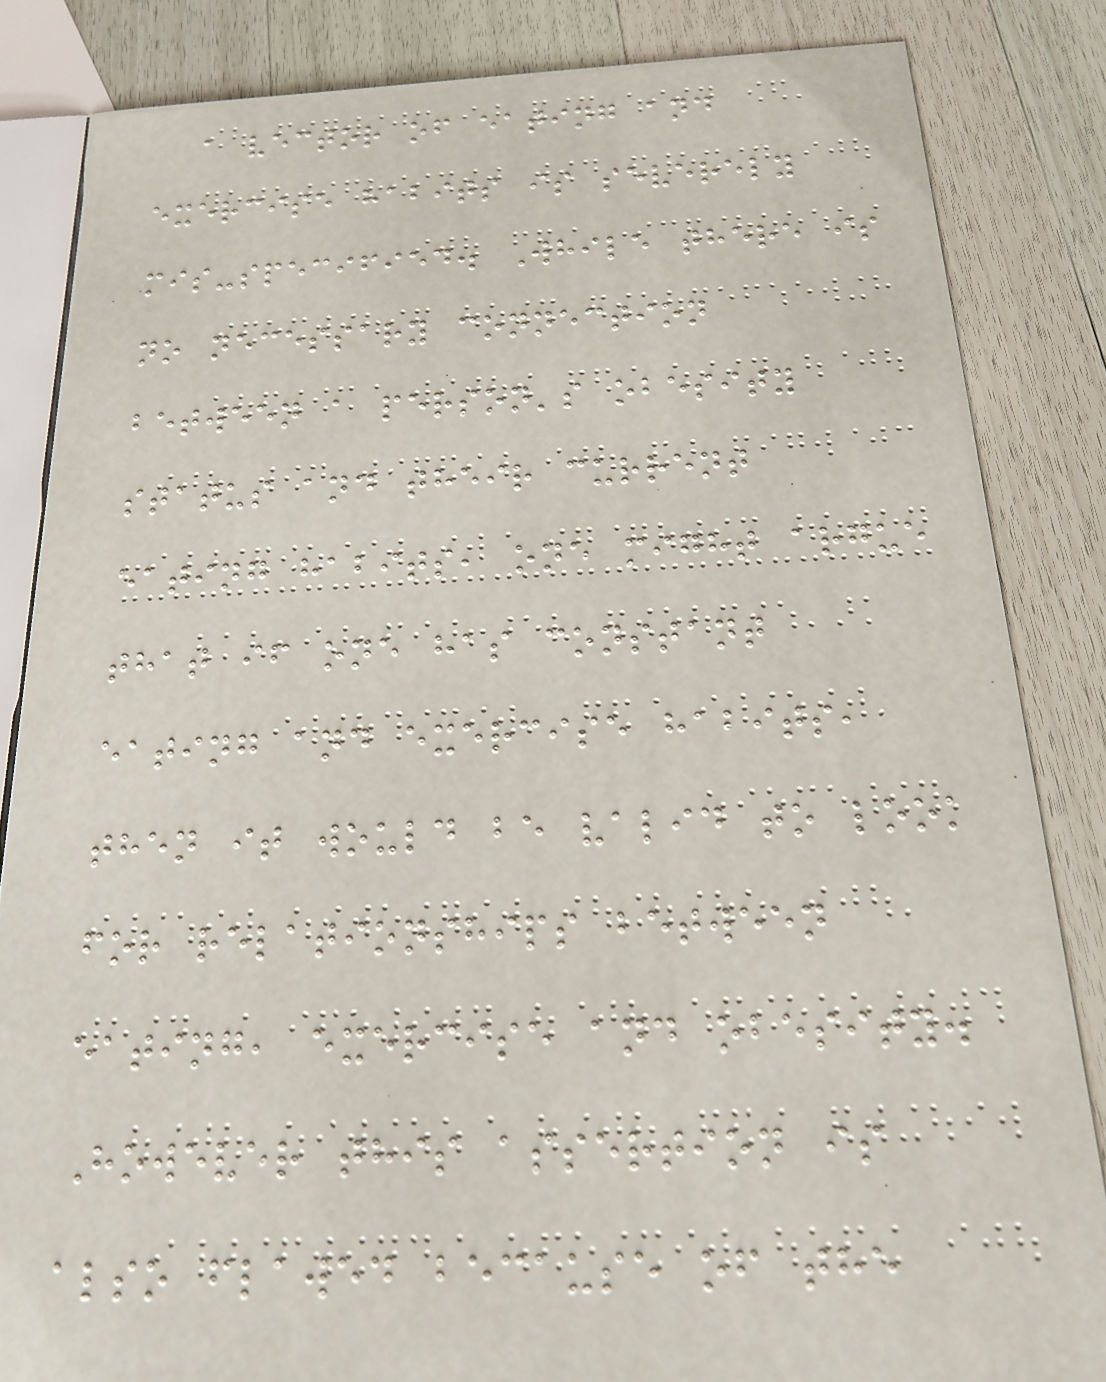a vector of eating and
exercise habits is severely
mis-specified. While there is
no necessary connection
between a person's obesity
status and their current
eating habits, one might argue
that if one has constant
eating and exercise habits,
then it would be valid to look
for relationships between
eating, exercise and obesity.
However this assertion is
also flawed because of the
